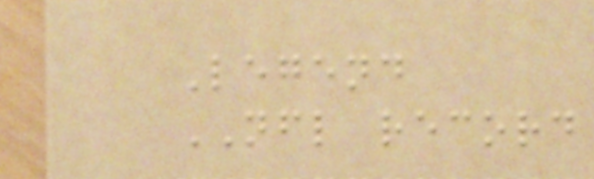Legend
NFL record
